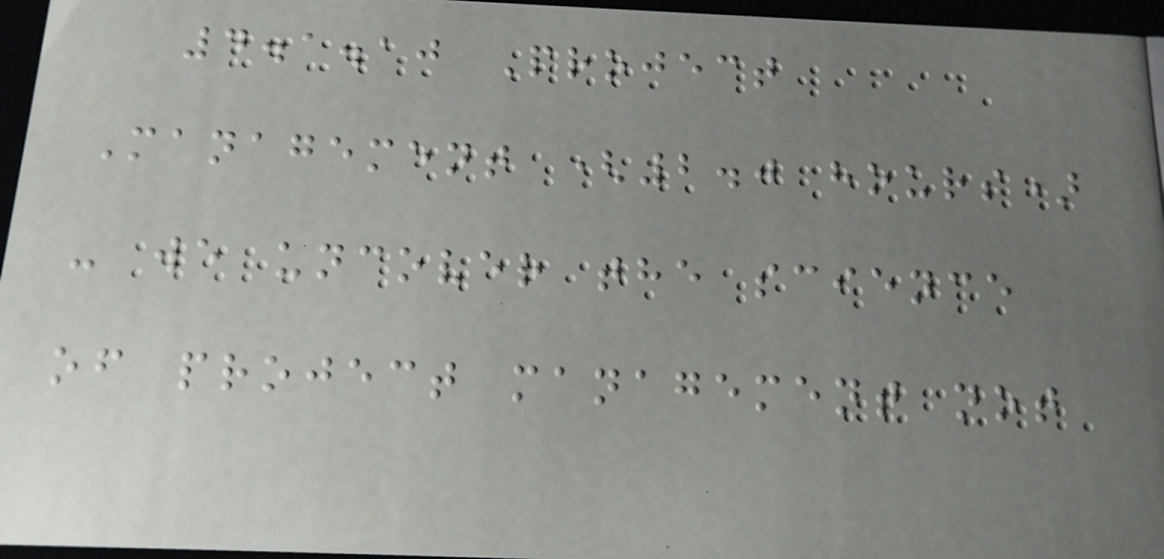4.1.10 Project
Management (2.0 hours)
- we uncover the science
of project management not
